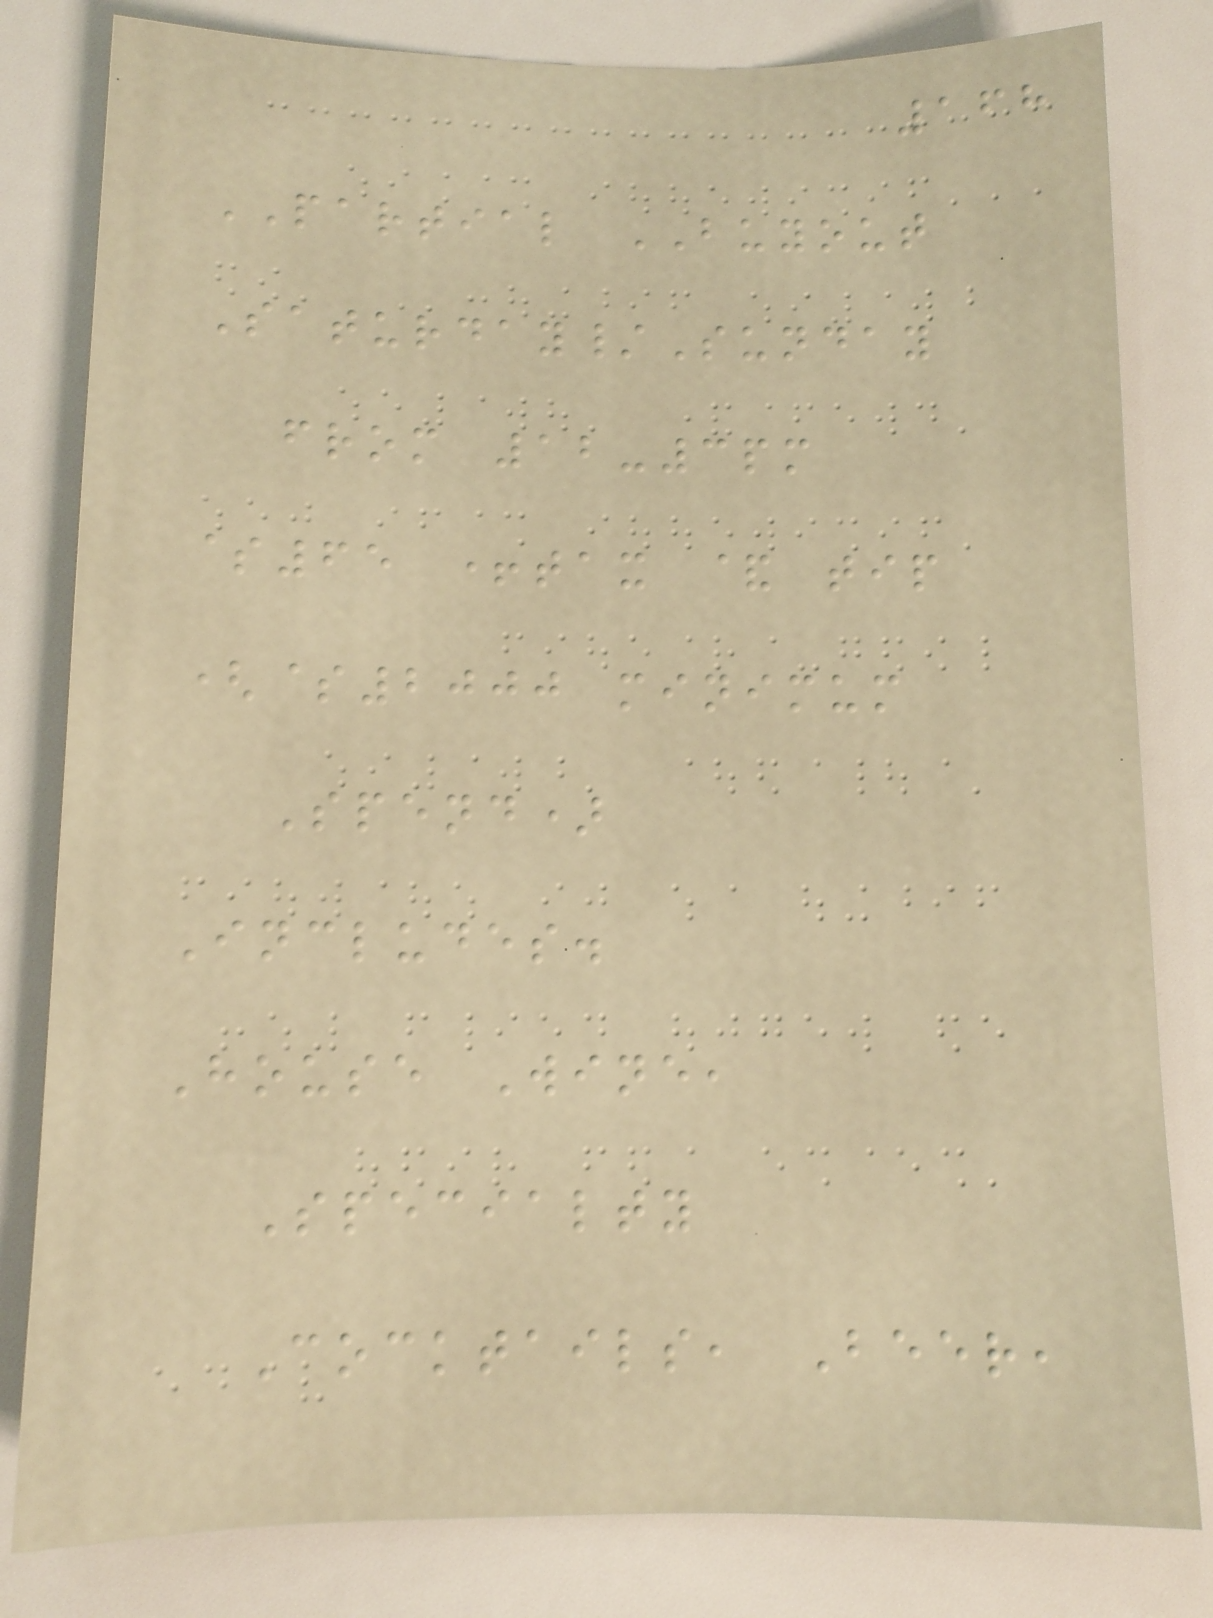168
PARTIAL BUYOUT
Saturday/Sunday
from 12-3pm
$65 +tax & tip
($2000 minimum
Spend)
Includes.
House Wine,
Specialty
Cocktails, Beer,
